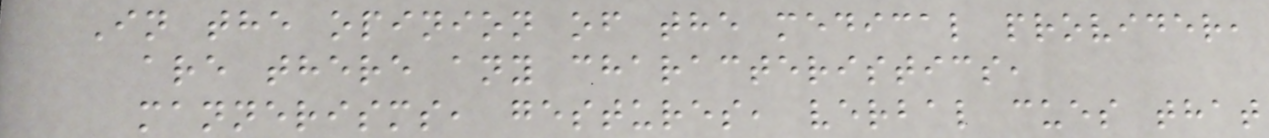In the opinion of the medical provider,
are there any characteristics,
mannerisms, gestures, verbal cues that
